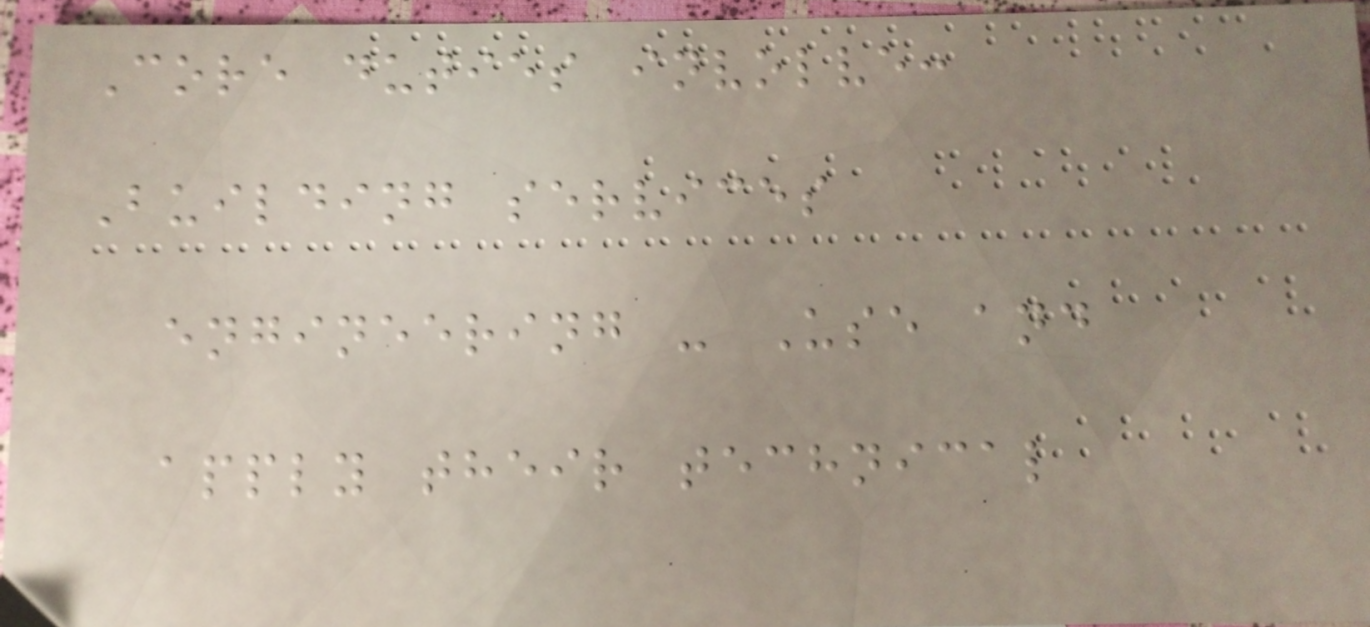Core duties involve:
Building services
engineering - Use and
apply their technical
